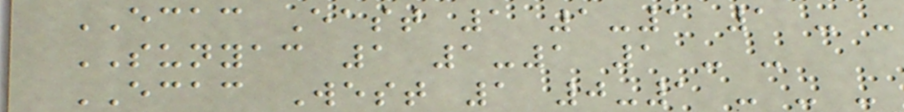ECAC East 1 1-1 1 - -
SUNYAC 1 1-1 1 - -
ECAC West 1 0-1 - - -
